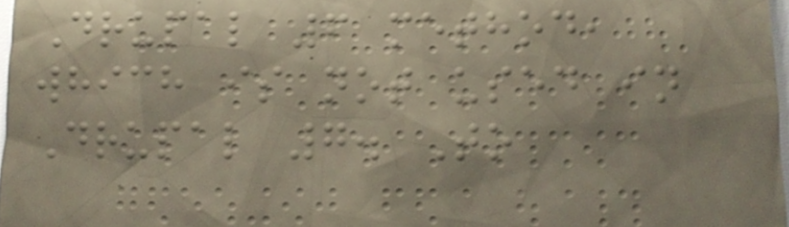Drupal 6 method,
which is not used in
Drupal 7. To
